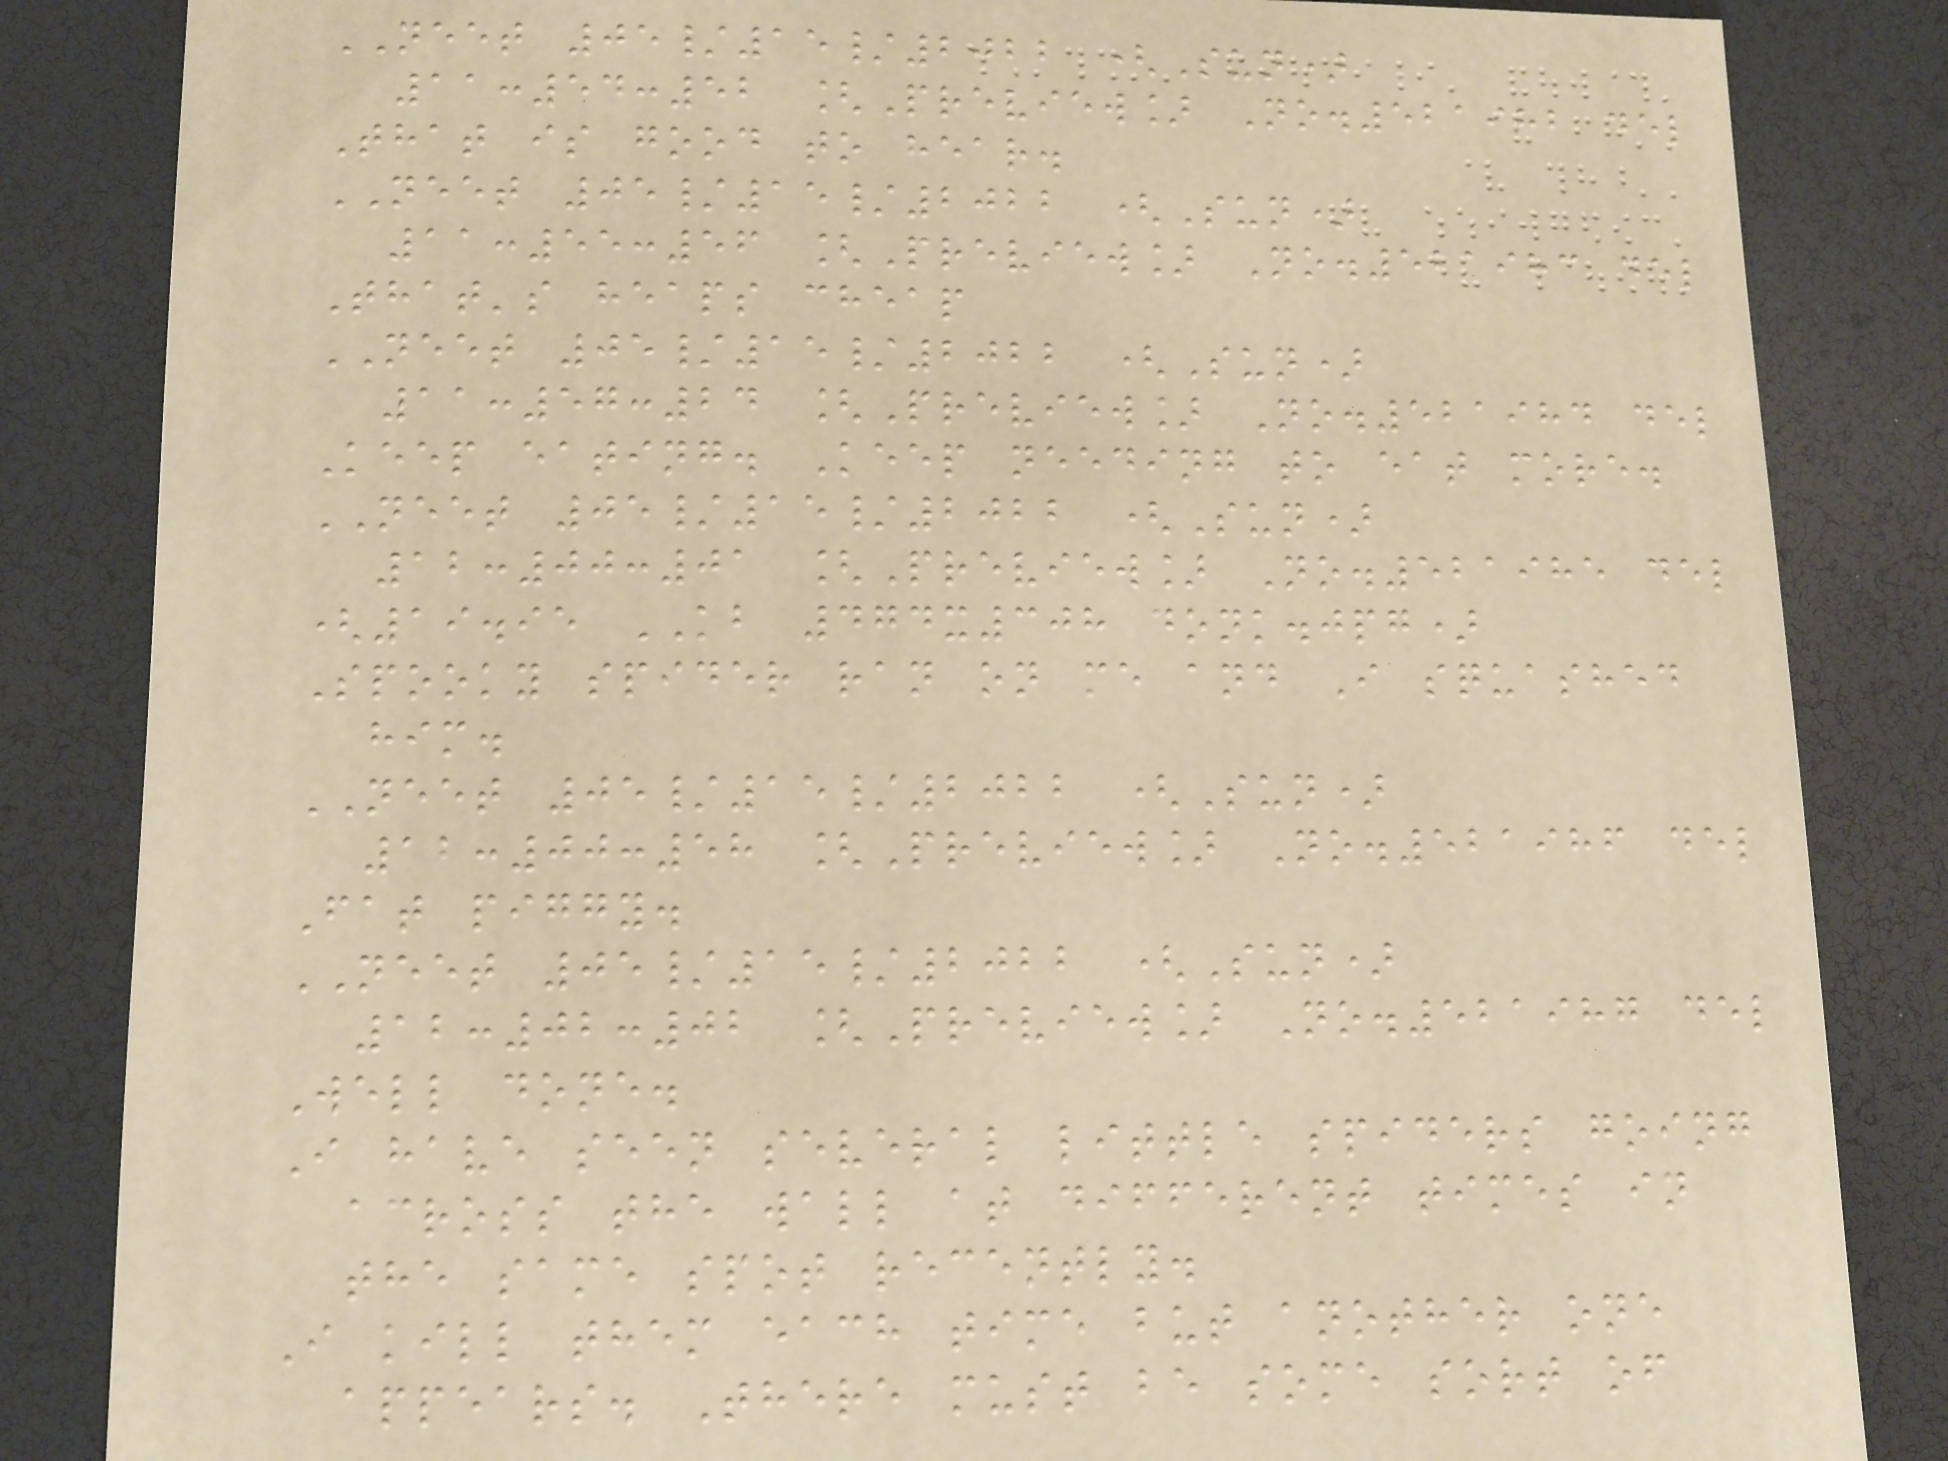NEET 05/15/2022 (Sun)
11:54:52 [Preview] No.521982 del
That is good to hear.
NEET 05/15/2022 (Sun)
11:55:56 [Preview] No.521983 del
That's heaps cheap
NEET 05/15/2022 (Sun)
11:57:24 [Preview] No.521984 del
Keep eating. Keep needing to eat more.
NEET 05/15/2022 (Sun)
12:00:01 [Preview] No.521985 del
(19.95 KB 474x308 donk.jpg)
Spooky spider ran on me and I squashed
him.
NEET 05/15/2022 (Sun)
12:00:58 [Preview] No.521986 del
Fat piggy.
NEET 05/15/2022 (Sun)
12:02:02 [Preview] No.521987 del
Well done.
I have seen several little spiders going
across the wall at different times in
the same spot recently.
I kill them each time but another one
appears. There must be some sort of
